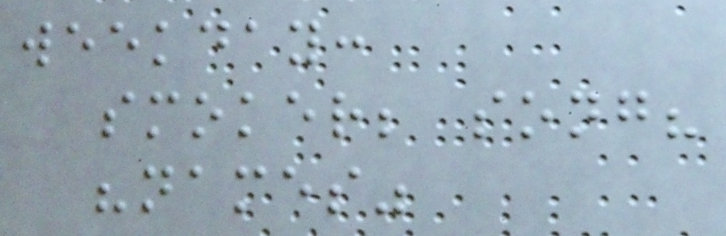weekday:
smoker; song?
"names"
